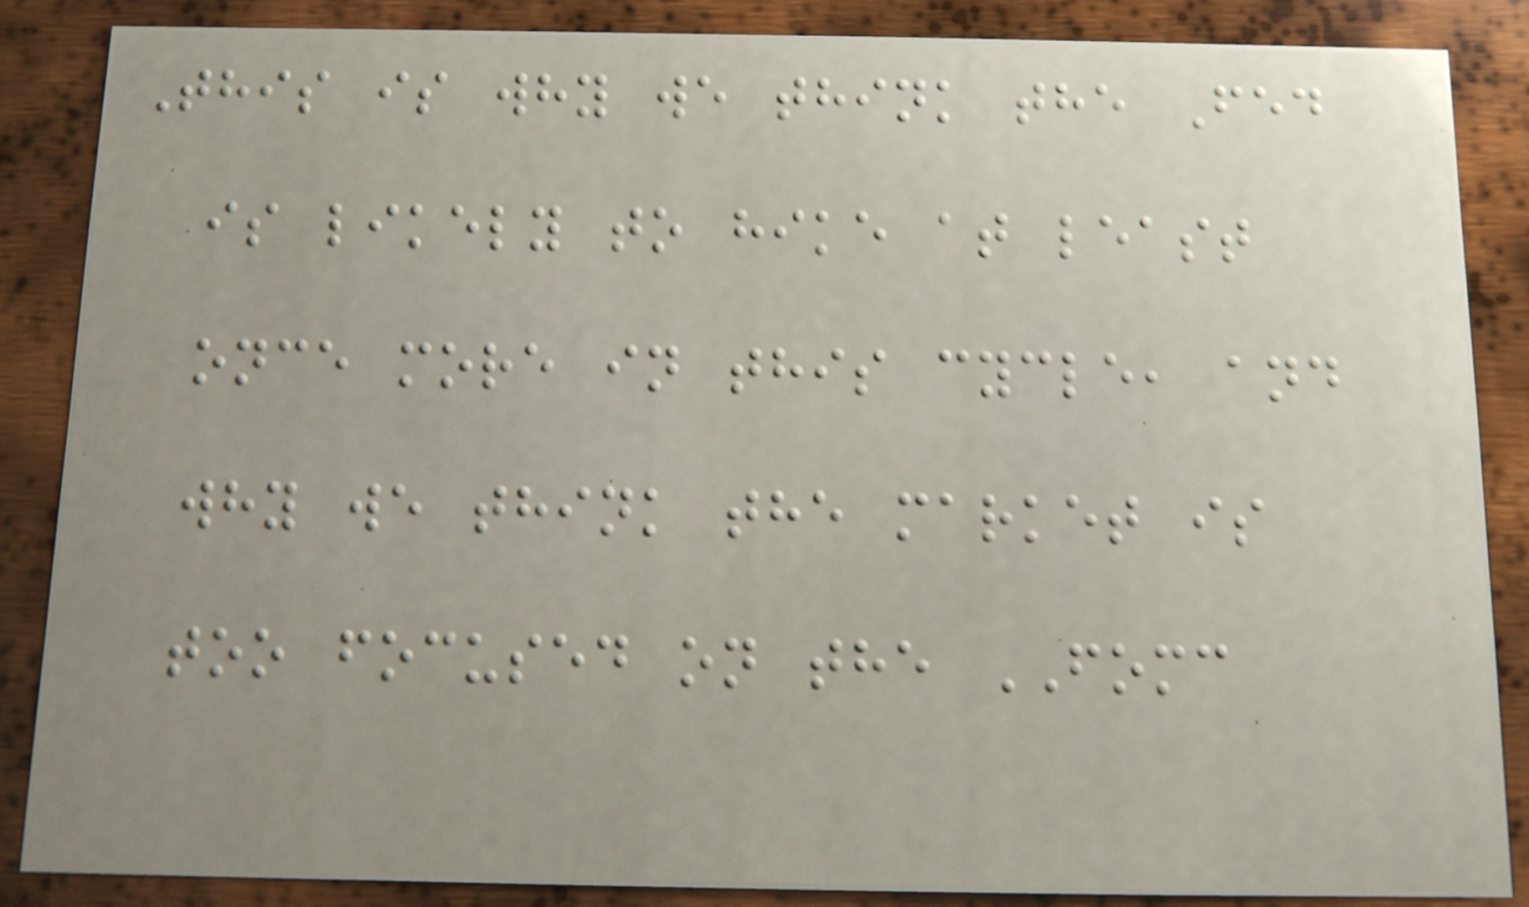This is why we think the Fed
is likely to hike at least
once more in this cycle, and
why we think the market is
too focused on the FOMC
